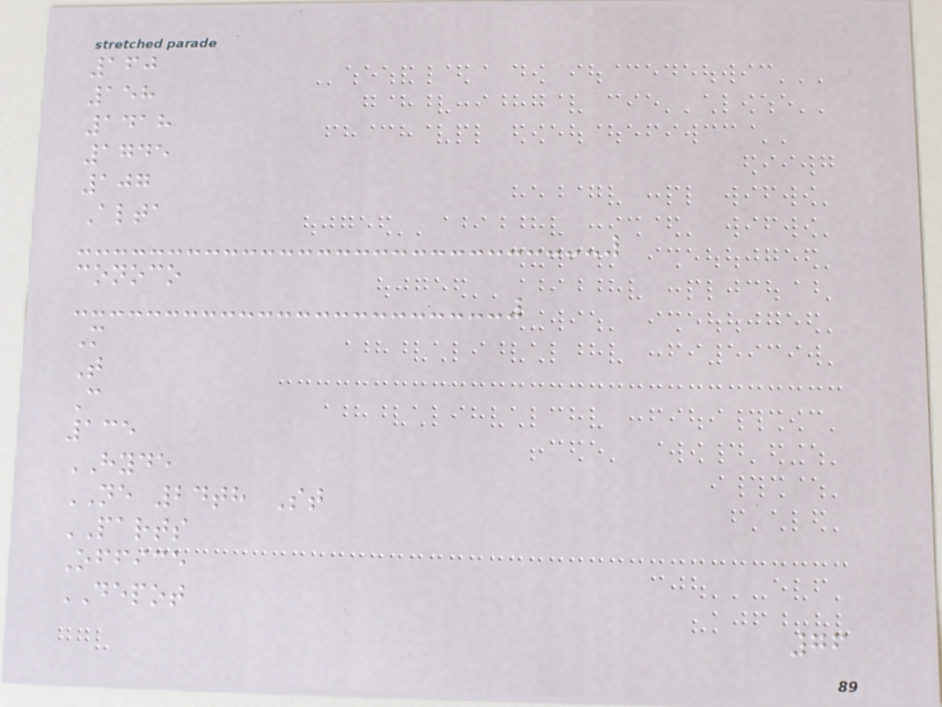160
158
1418
1745
107
Alta
conoco
M
T
C
135
HYDE
NE 24th St
PARTS
Office
DEPOT
76
